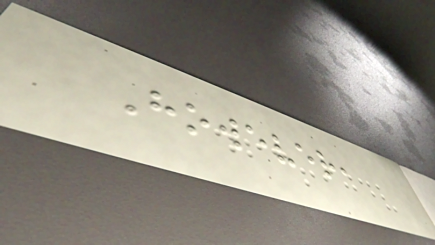However,
